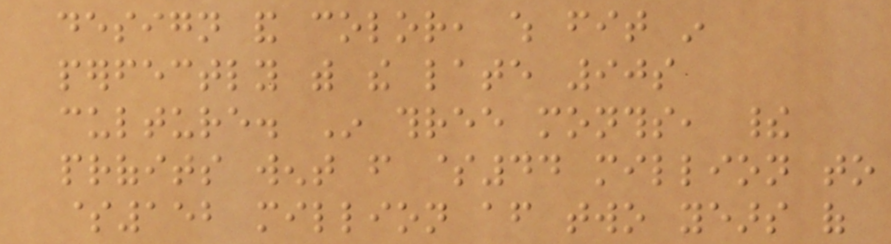design and color, which fit in
perfectly with the late 90s
culture. In three months, their
profits went from $44 million to
$152 million after two years of
